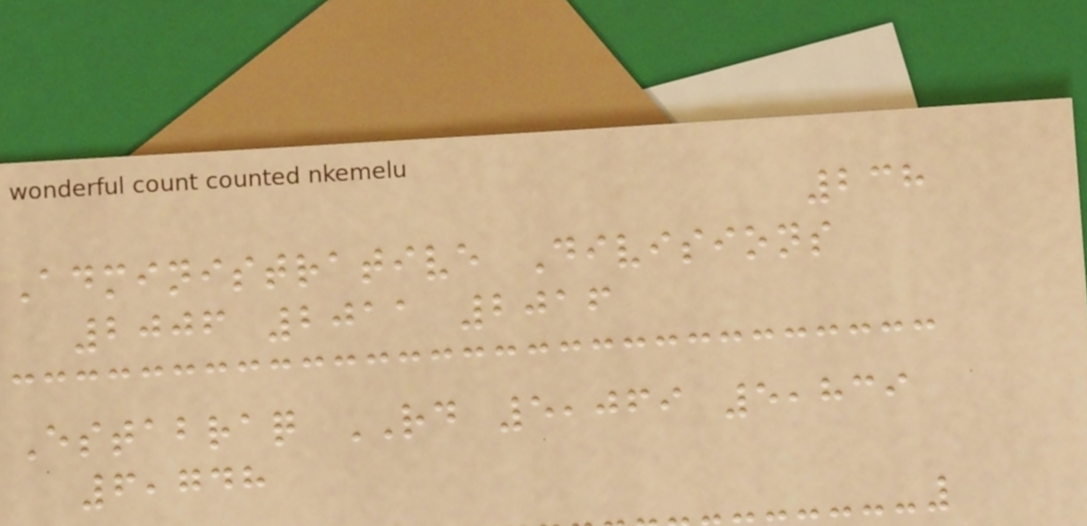238
Administrative Divisions
2006 2011 2016
Estabraq RD 5,069 5,839
6,748
